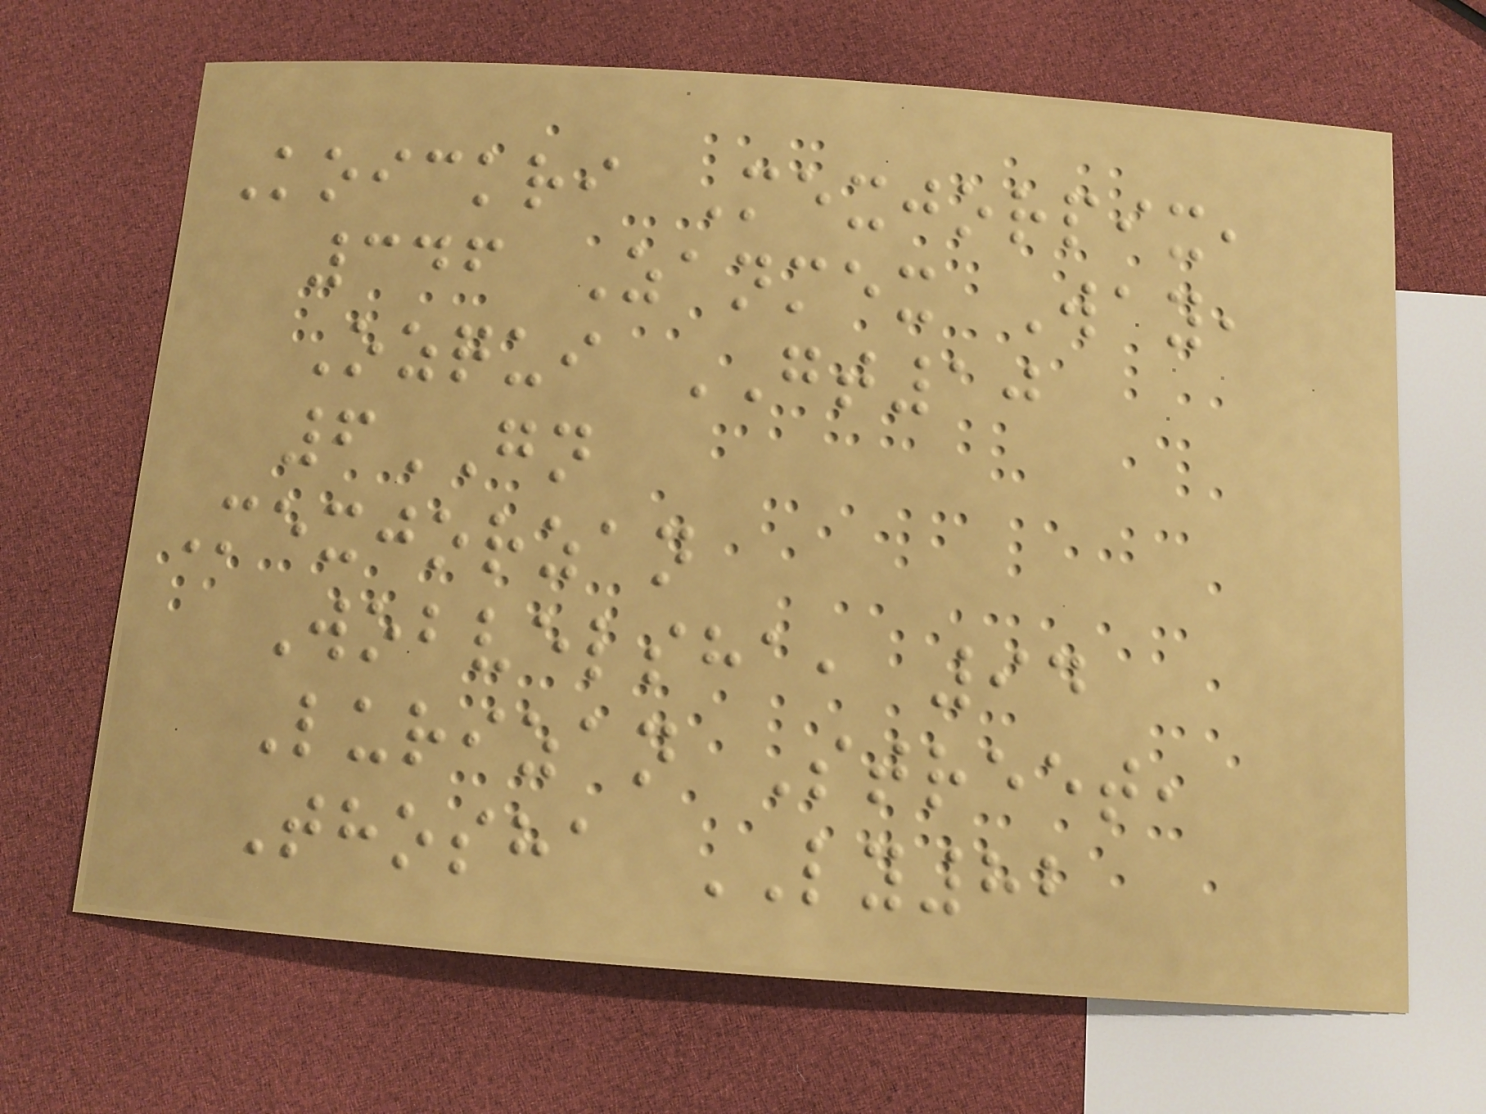Koickri Mexjorpix,
346 Zanmex Way,
Ozqui GT10
6GN
Mexjorzan
Wobvelsha, 94
Lurizan Street,
Thosha LY82
